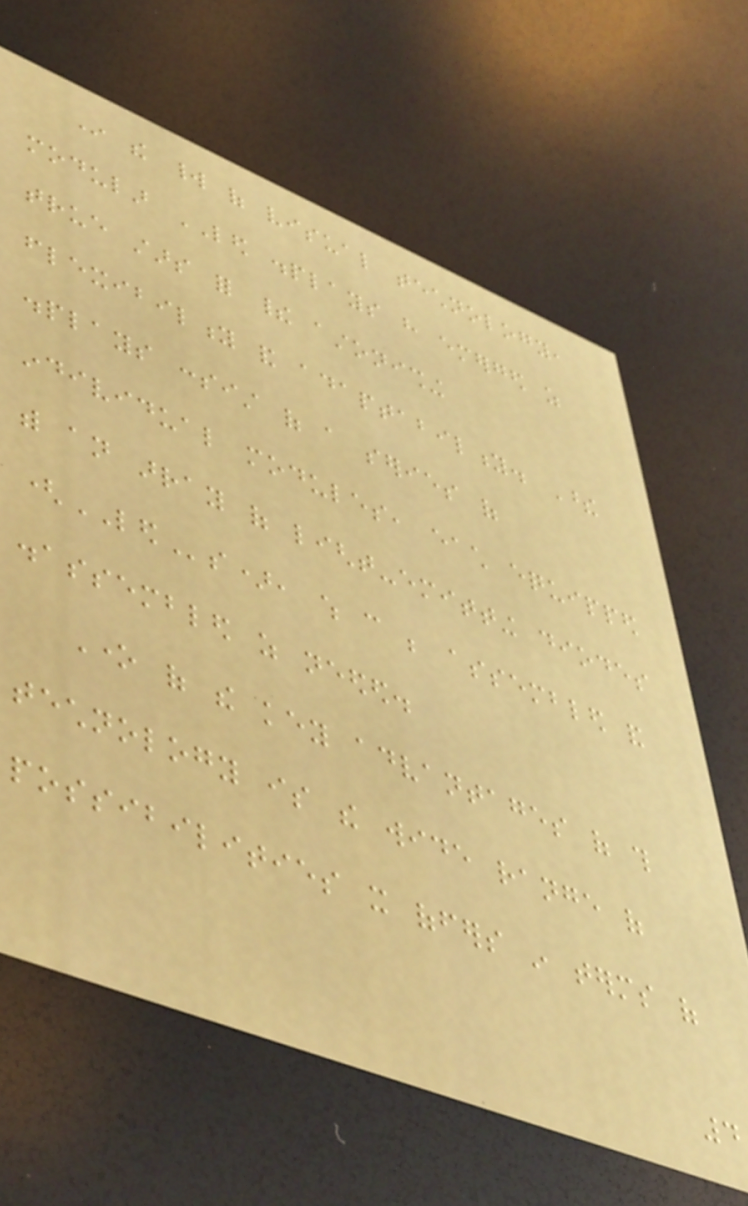In the world of visual technology,
modular LED displays have emerged as
true stars for their astonishing
flexibility and adaptability. These
displays consist of a series of
individual modules, each equipped
with an array of light-emitting diodes
(LEDs), which can be assembled and
disassembled as needed.
One of the key advantages of this
technology is the wide range of
possibilities it offers in terms of
4
